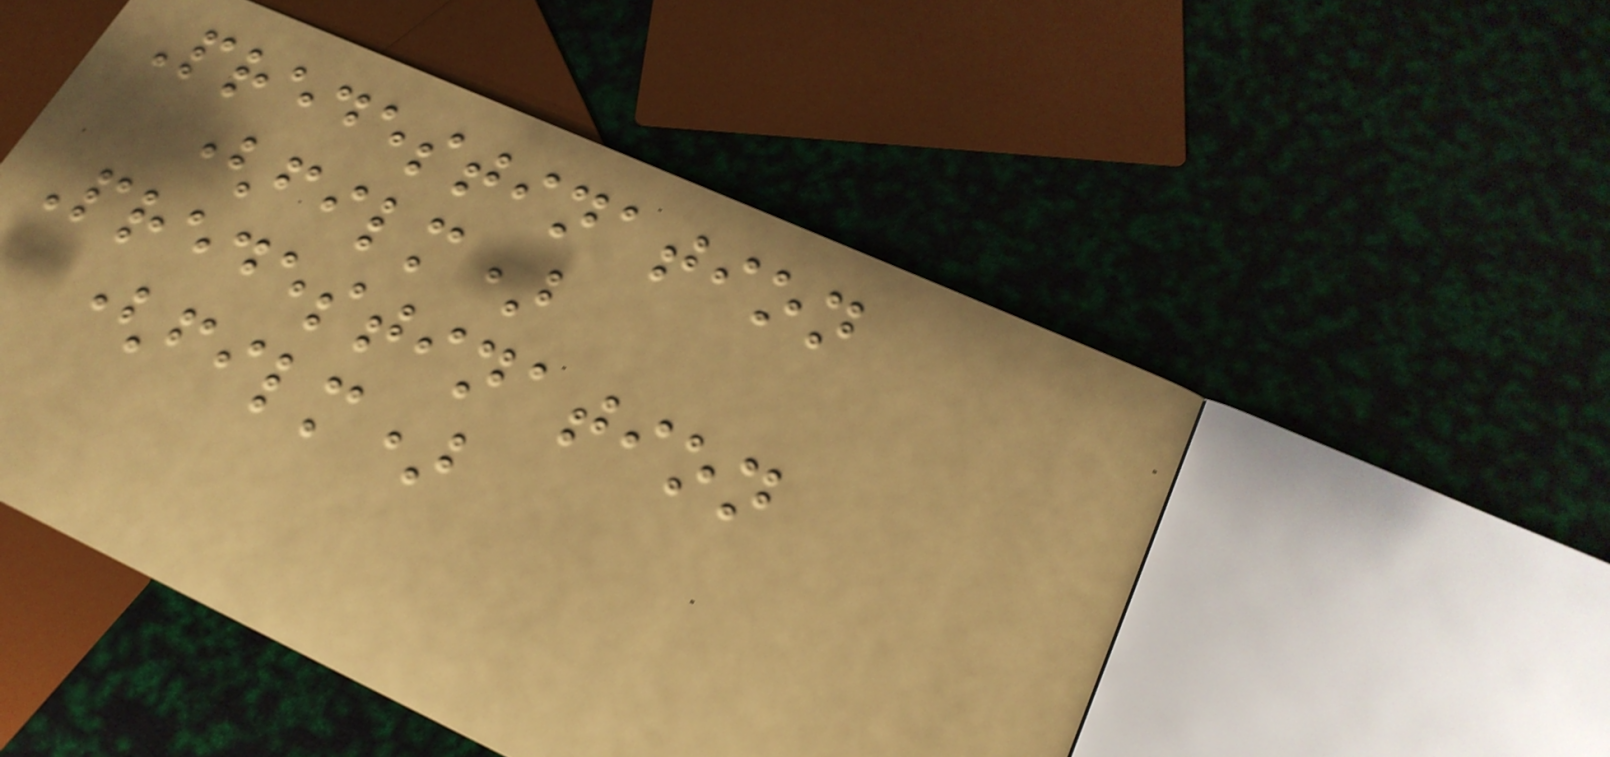Predestination
(film)
Predestination
(film)
